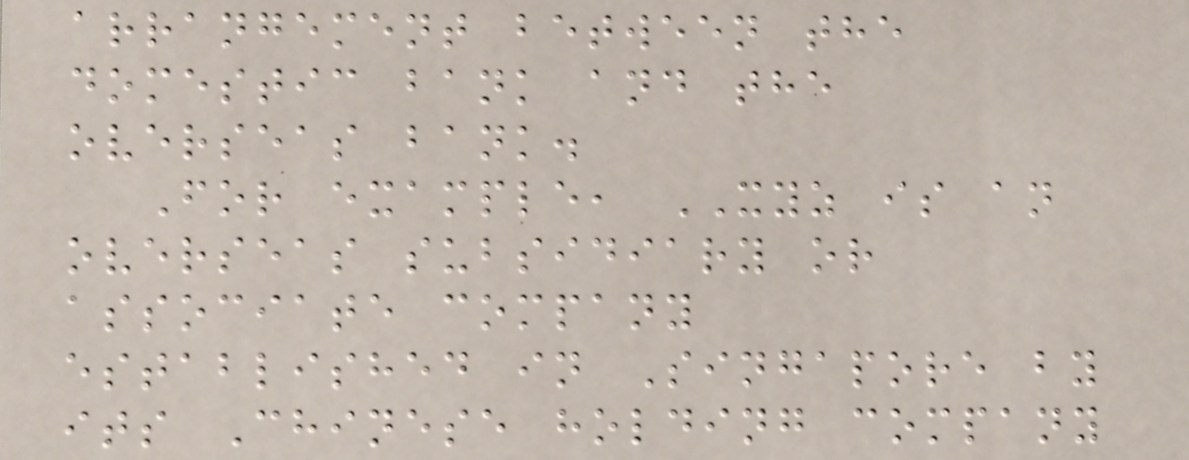arrangement between the
domestic bank and the
overseas bank.
For example, XYZ is an
overseas subsidiary or
associate company
established in Singapore by
its Chinese holding company
